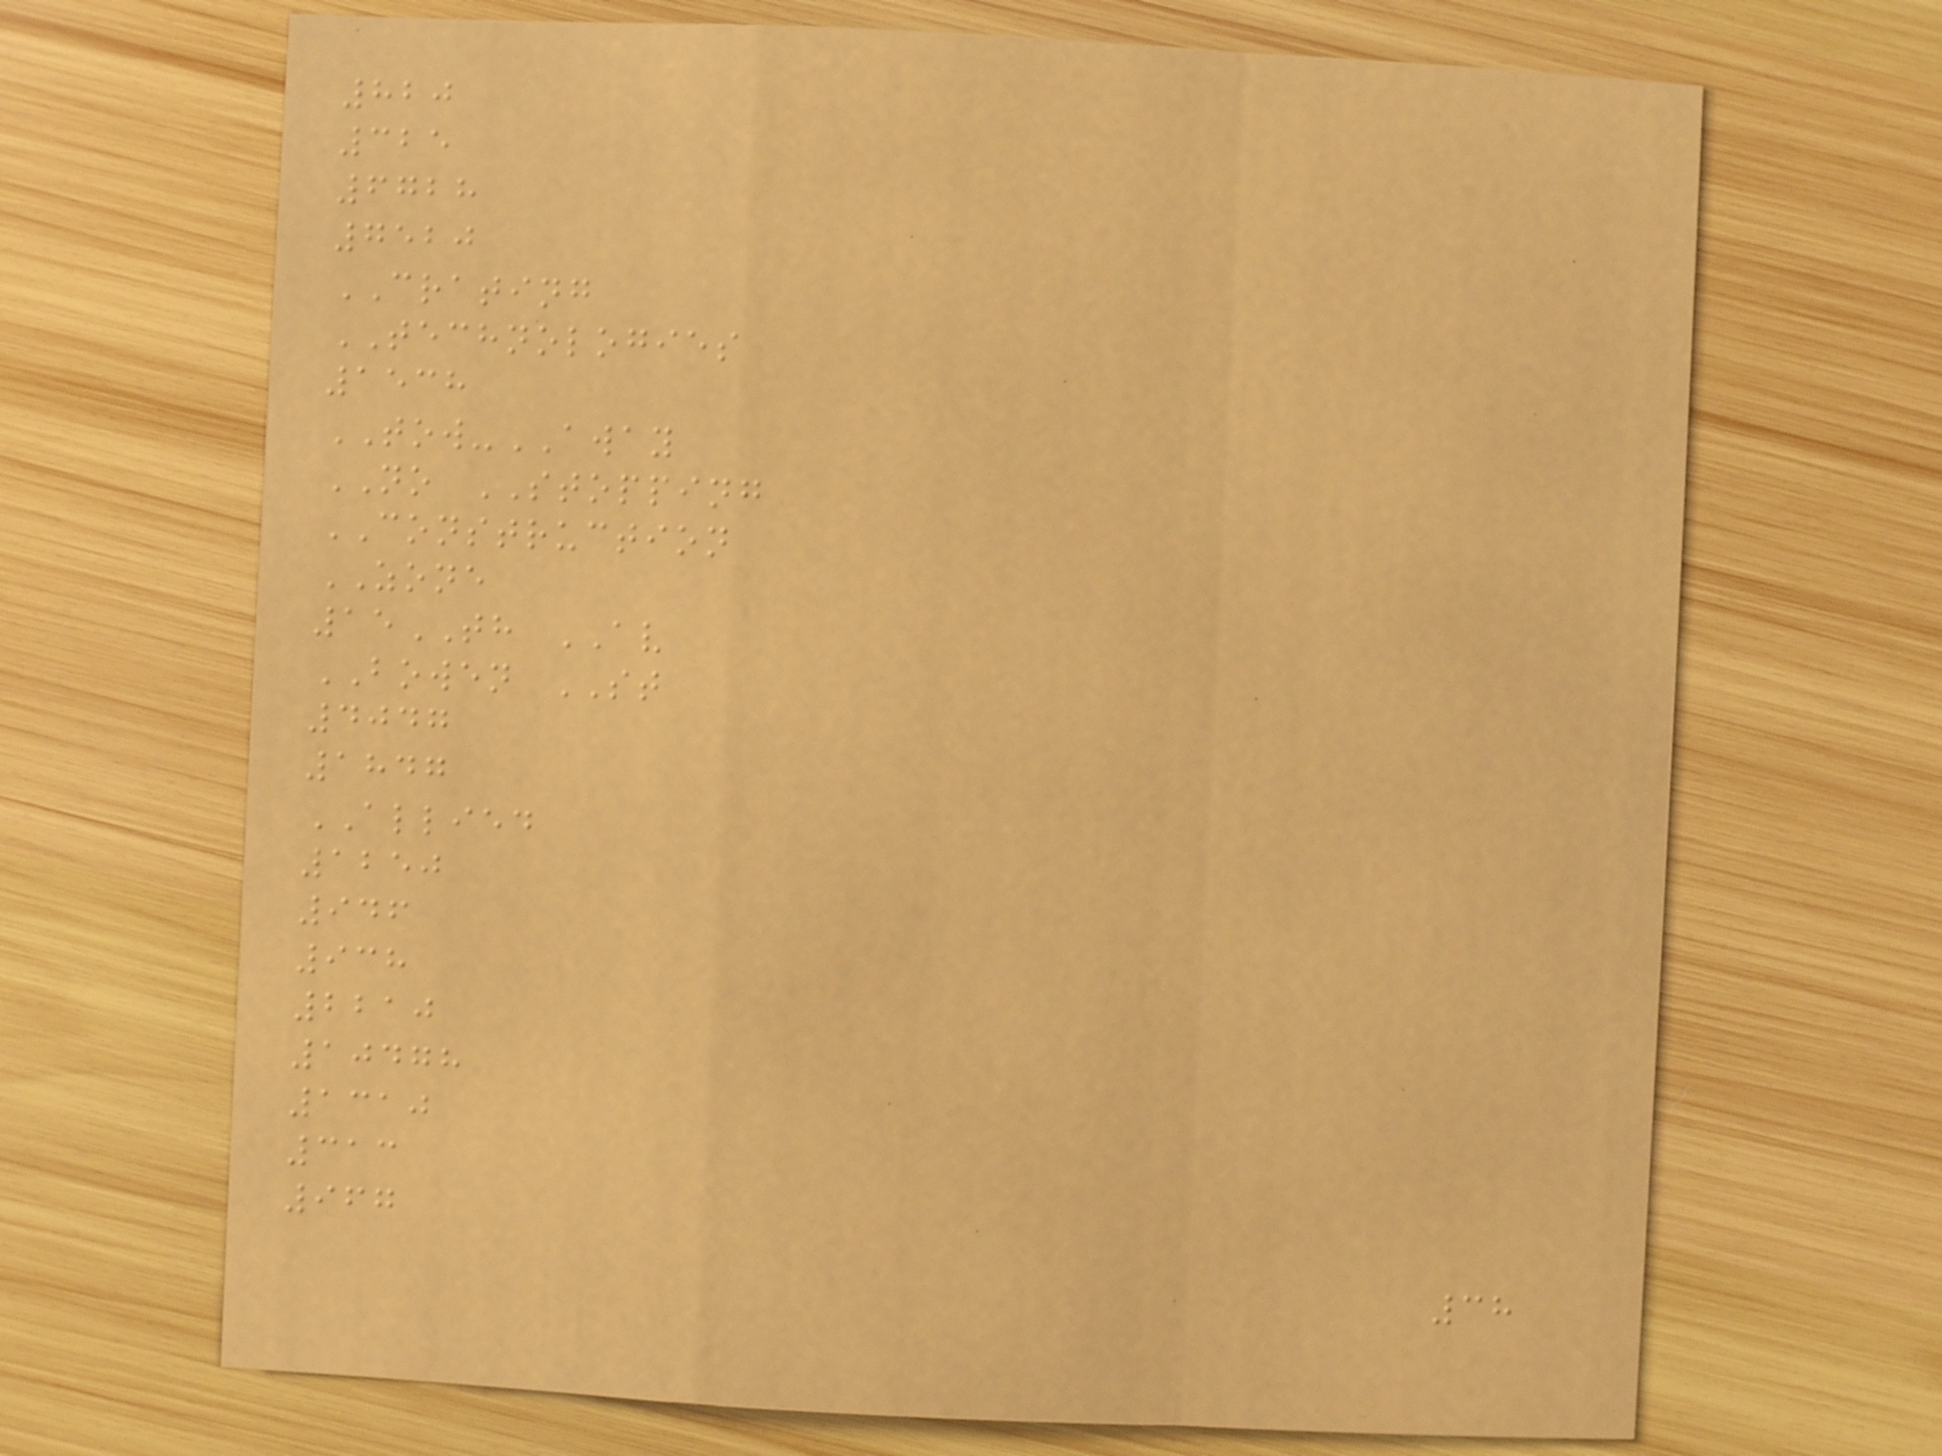820
325
6728
7520
CRATING
TECHNOLOGIES
1538
TOW-AWAY
NO STOPPING
CONSTRUCTION
ZONE
15TH AV
BOWEN ST
4047
1847
ALLIED
1250
946
938
2210
10478
1310
313
967
38
